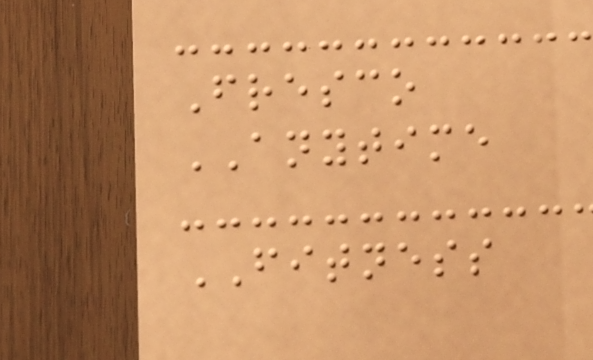Fresco
ANYTIME
FITNESS
